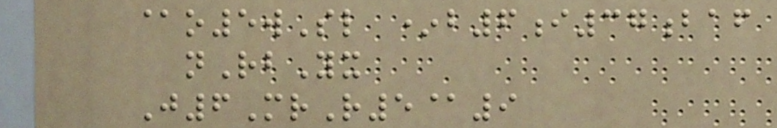@o5wSl *b6i37baf
nRbYx
J6MrR5@9
